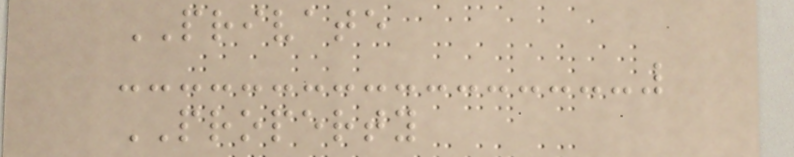PRIVATE
PROPERTY
